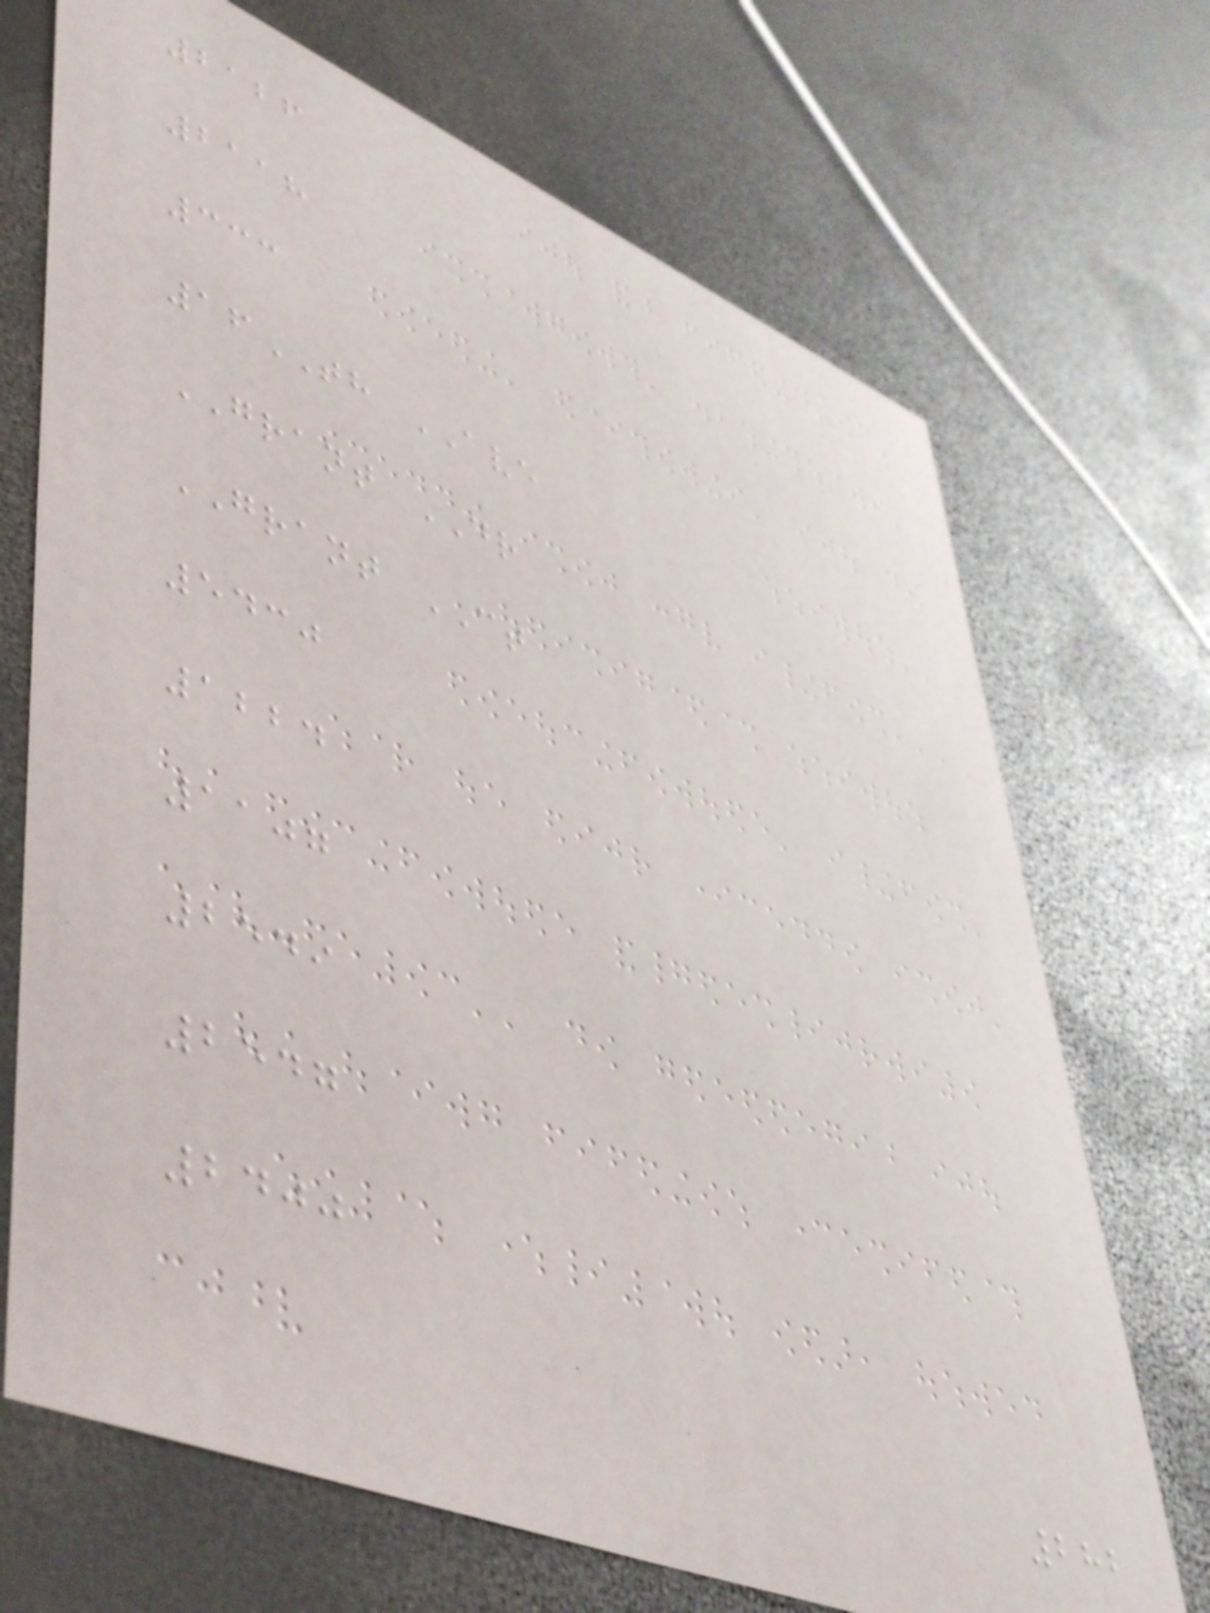2126
2118
333
16TH AVE
GRANT DR
GRANT CT
5430
1224
1107
2549
2547
2400
282
